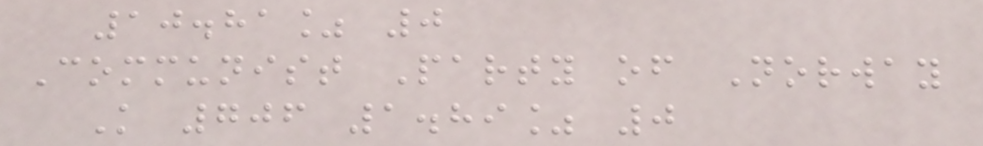10.81% 0
Communist Party of Norway
K 706 1.89% 0
